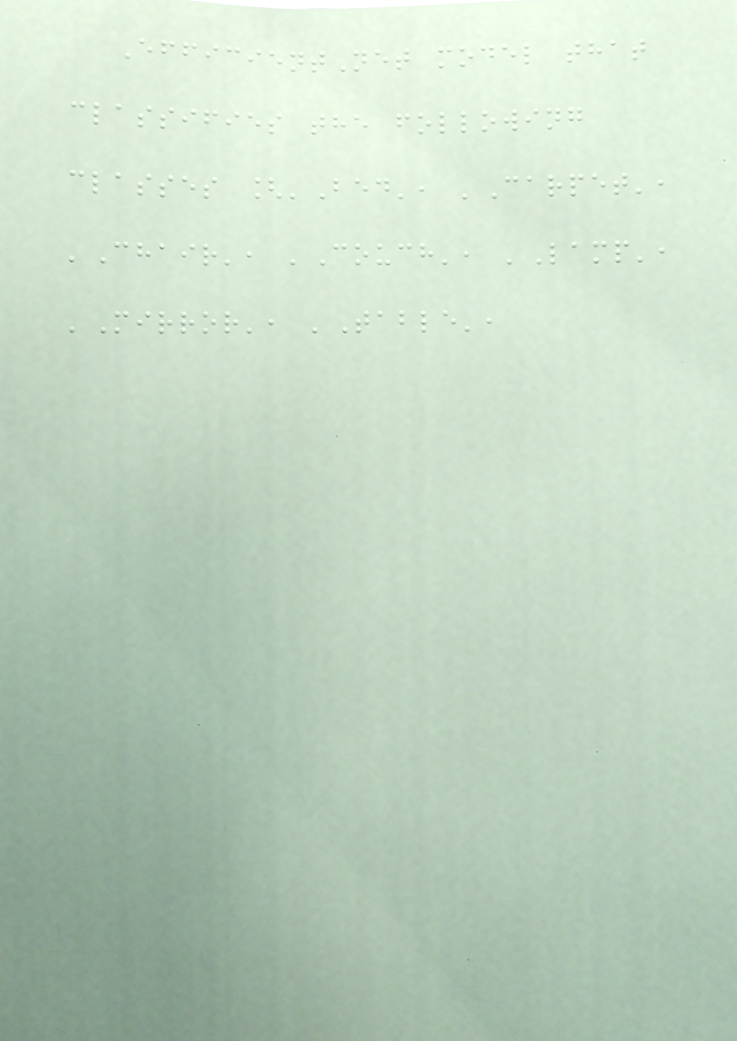EfficientNet model that
classifies the following
classes ['Bed', 'Carpet',
'Chair', 'Couch', 'Lamp',
'Mirror', 'Table',
